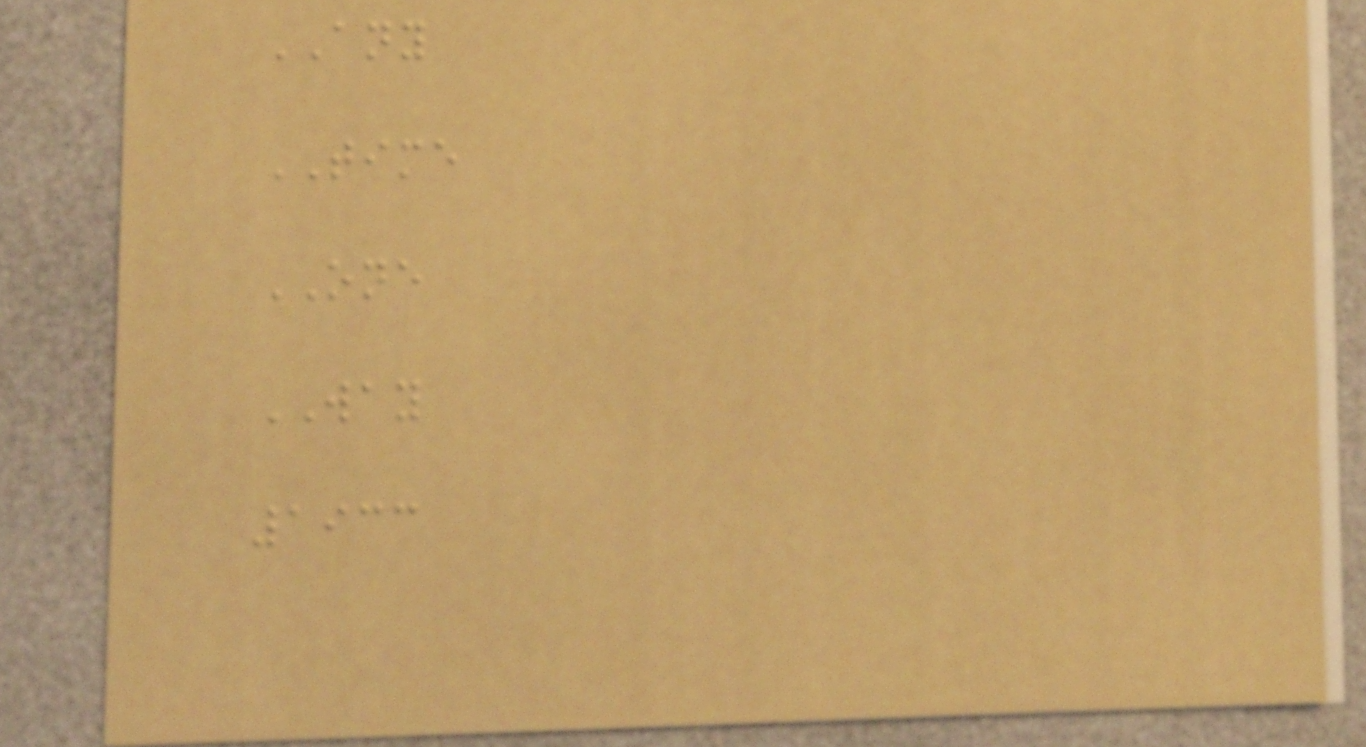ANY
TIME
ONE
WAY
1933
